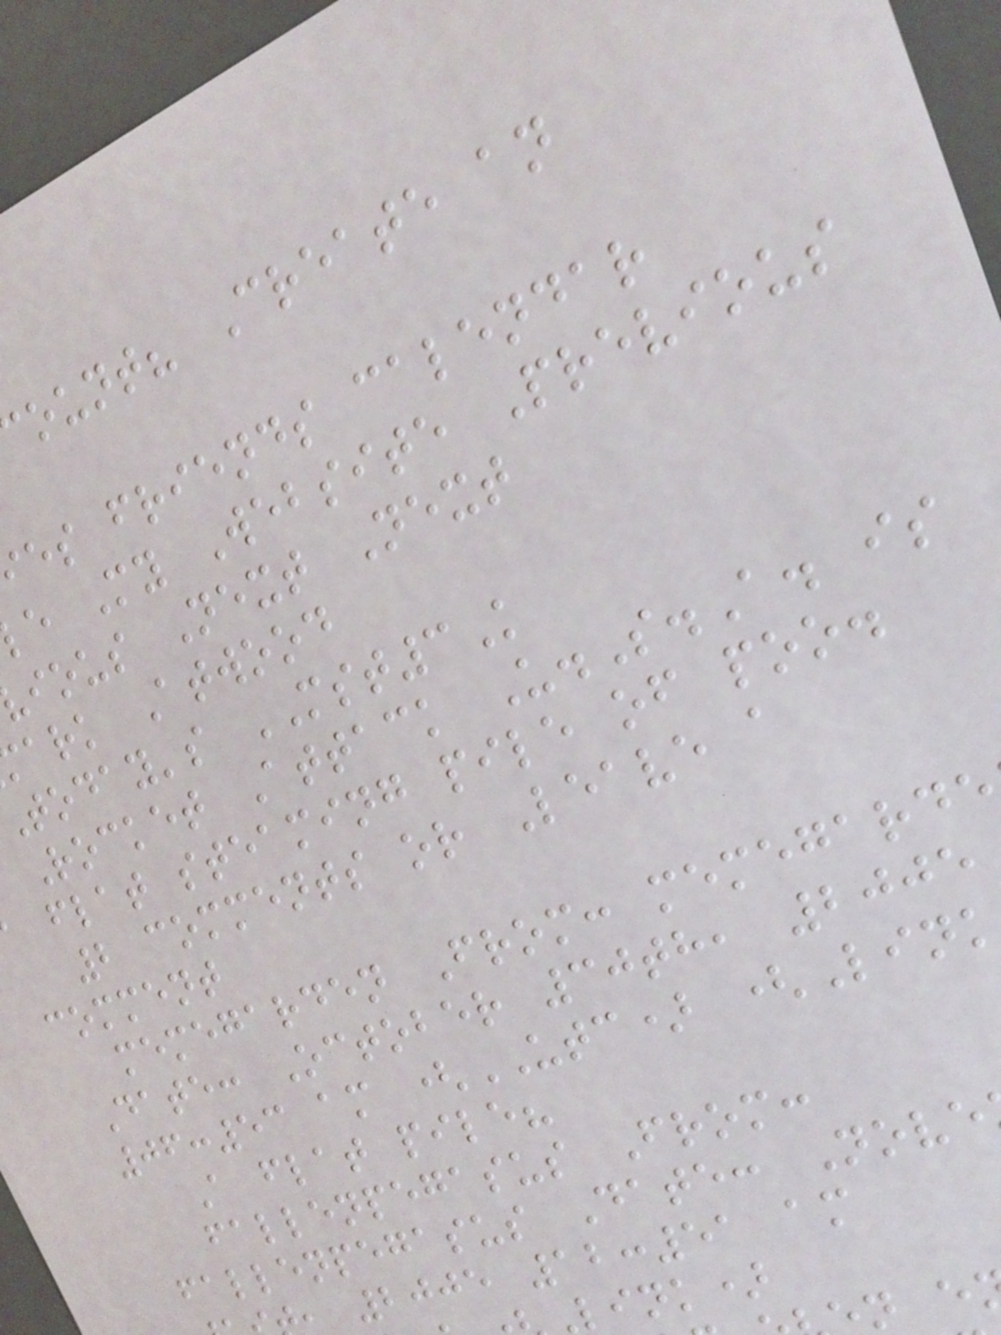ount? Create an
es friends calendar
e My Website Previous
ious Next Next
ark Atwood
today's MST3K
Rocket Attack U.S.A. is
flat steaming pile of poo.
2 comments or Leave a
comment
memegarden From: memegarde
Date: October 30th, 2005
06:53 am (UTC) (Lin
A flat pile?
fallenpegasus From:
fallenpegasus Date: Nove
, 2005 12:51 am
link)
